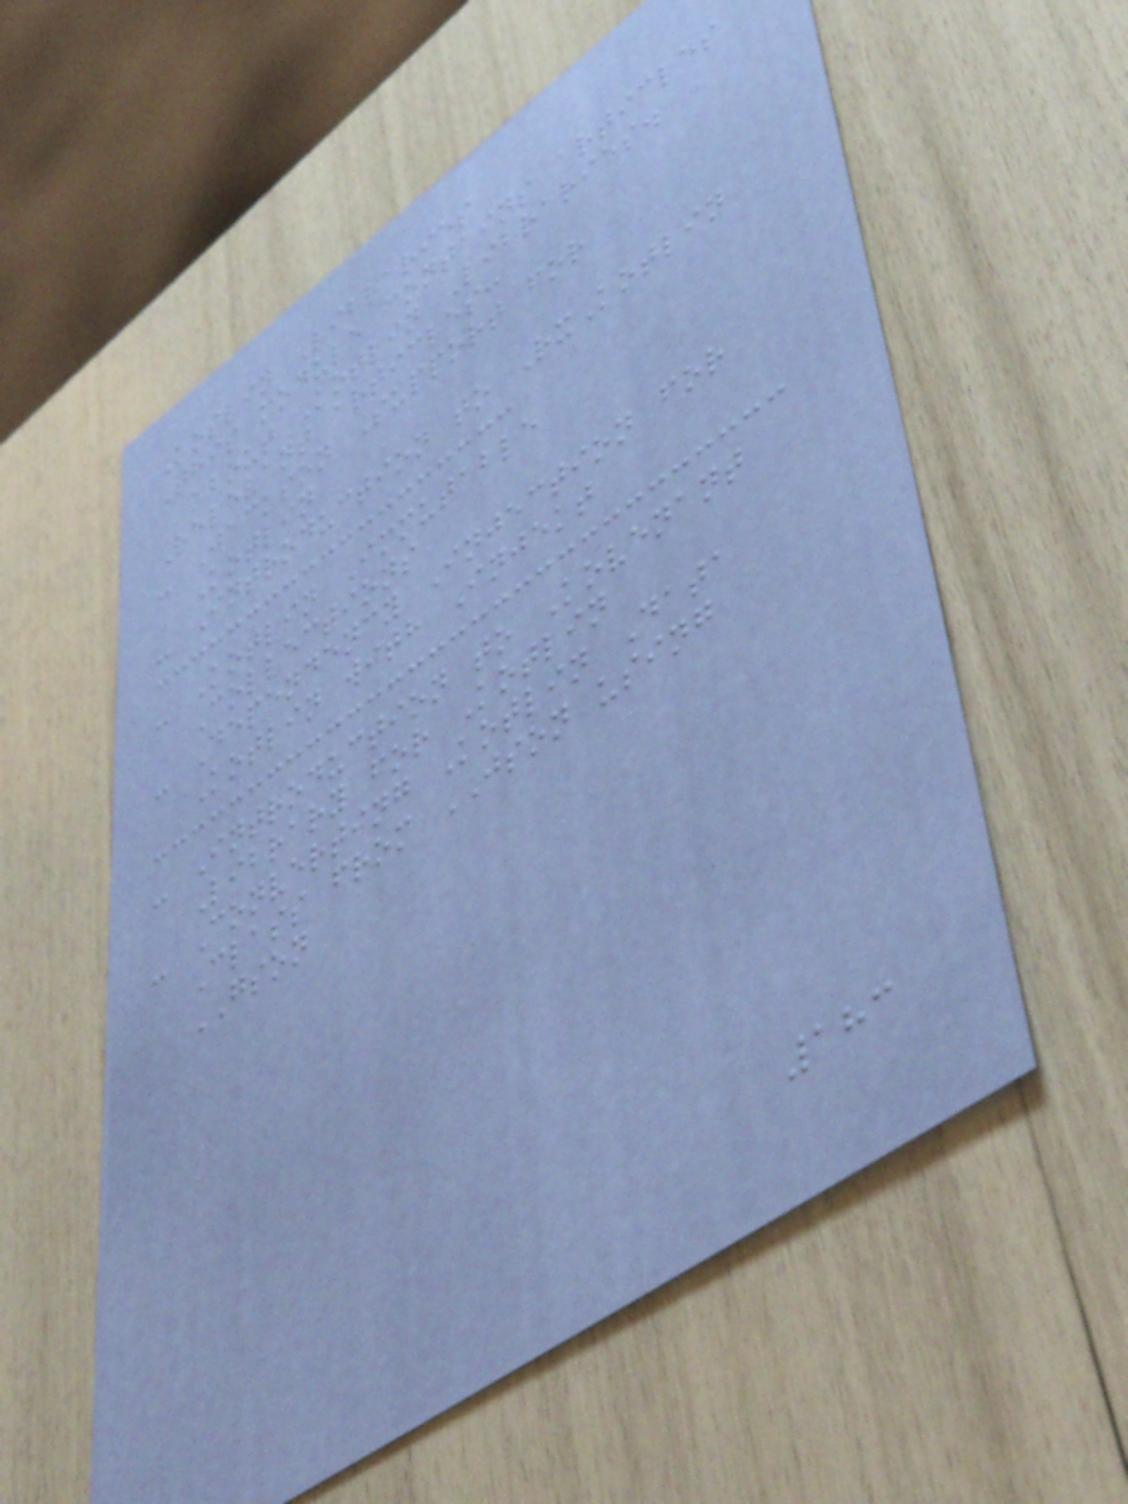Kotlin Libraries
This module contains articles
about Kotlin Libraries.
Relevant articles:
- Jackson Support for
Kotlin
- Introduction to RxKotlin
- Kotlin Immutable
Collections
- Dependency Injection for
Kotlin with Injekt
- Introduction to Kovenant
Library for Kotlin
- Converting Kotlin Data
Class from JSON using
GSON
183
